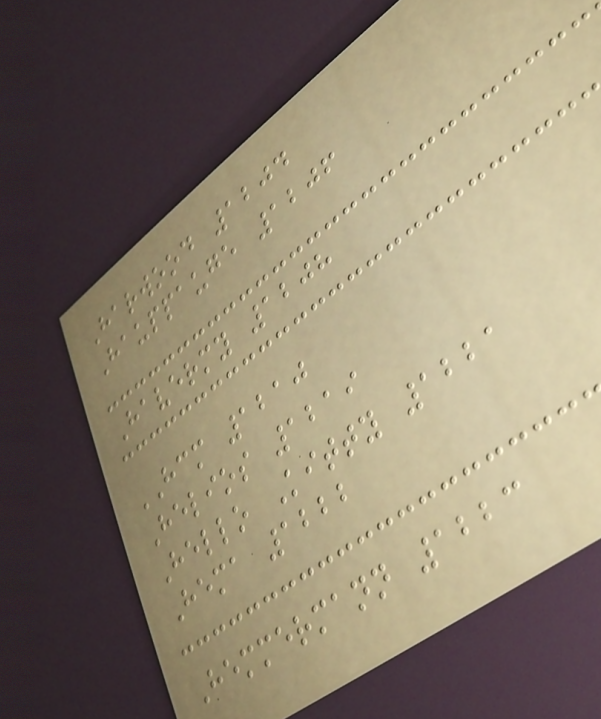Harwood 1204
Hauppauge 1206
Havermy 1208
HCM 1210
Helios 1219
Hello Kitty 1221
Hema 1222
Hemmermann 1223
